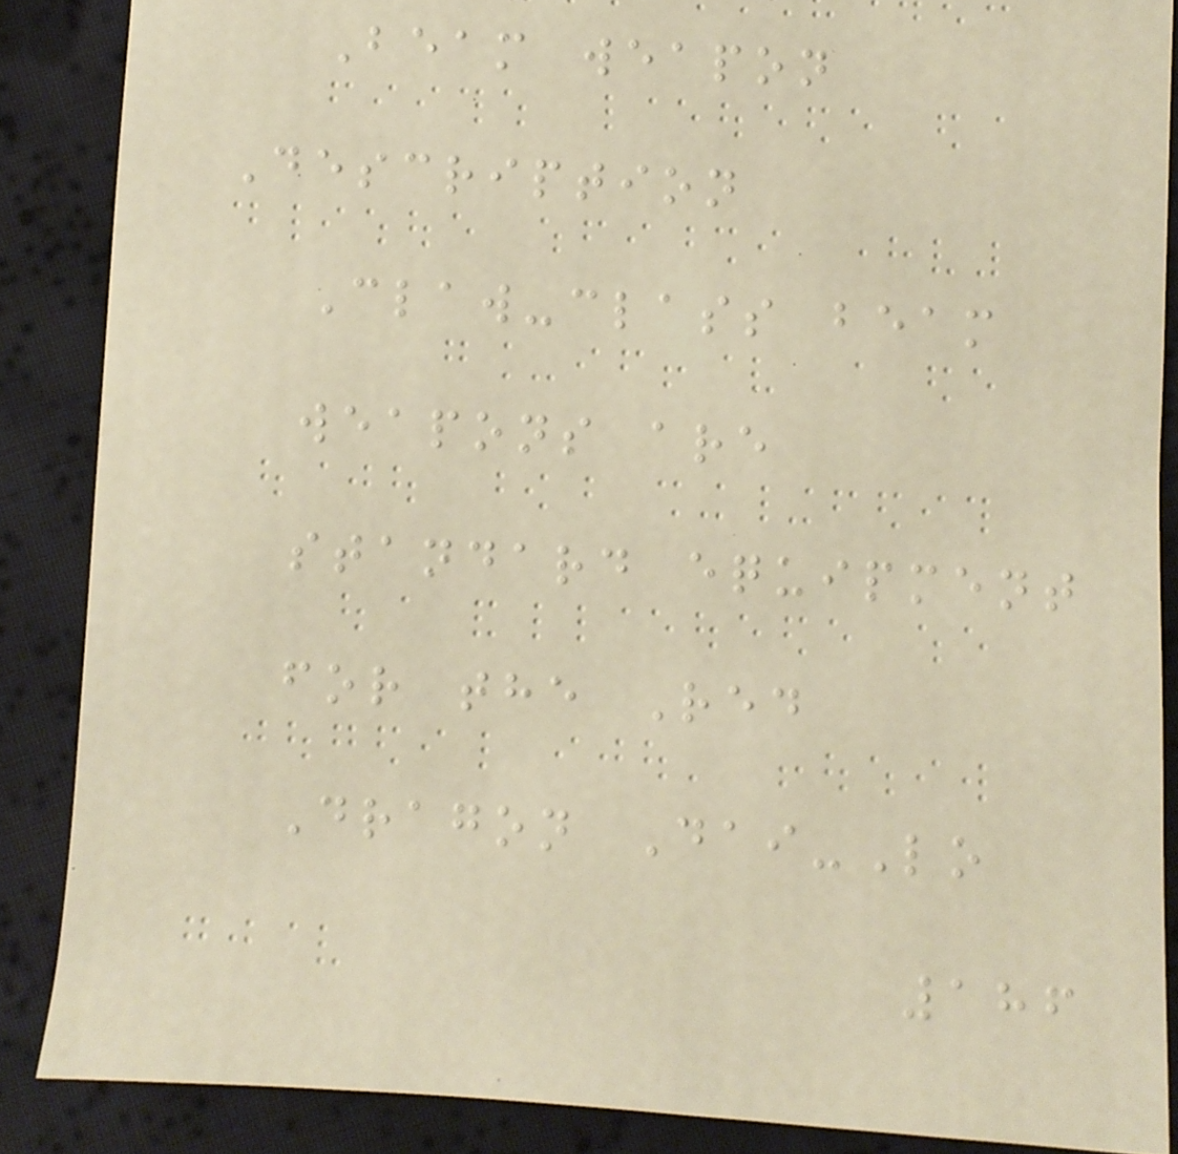Beam weapon
Description
Claw-class beam
weapons are
standard equipment
for the Red
Dragon Dai-Lo
186
